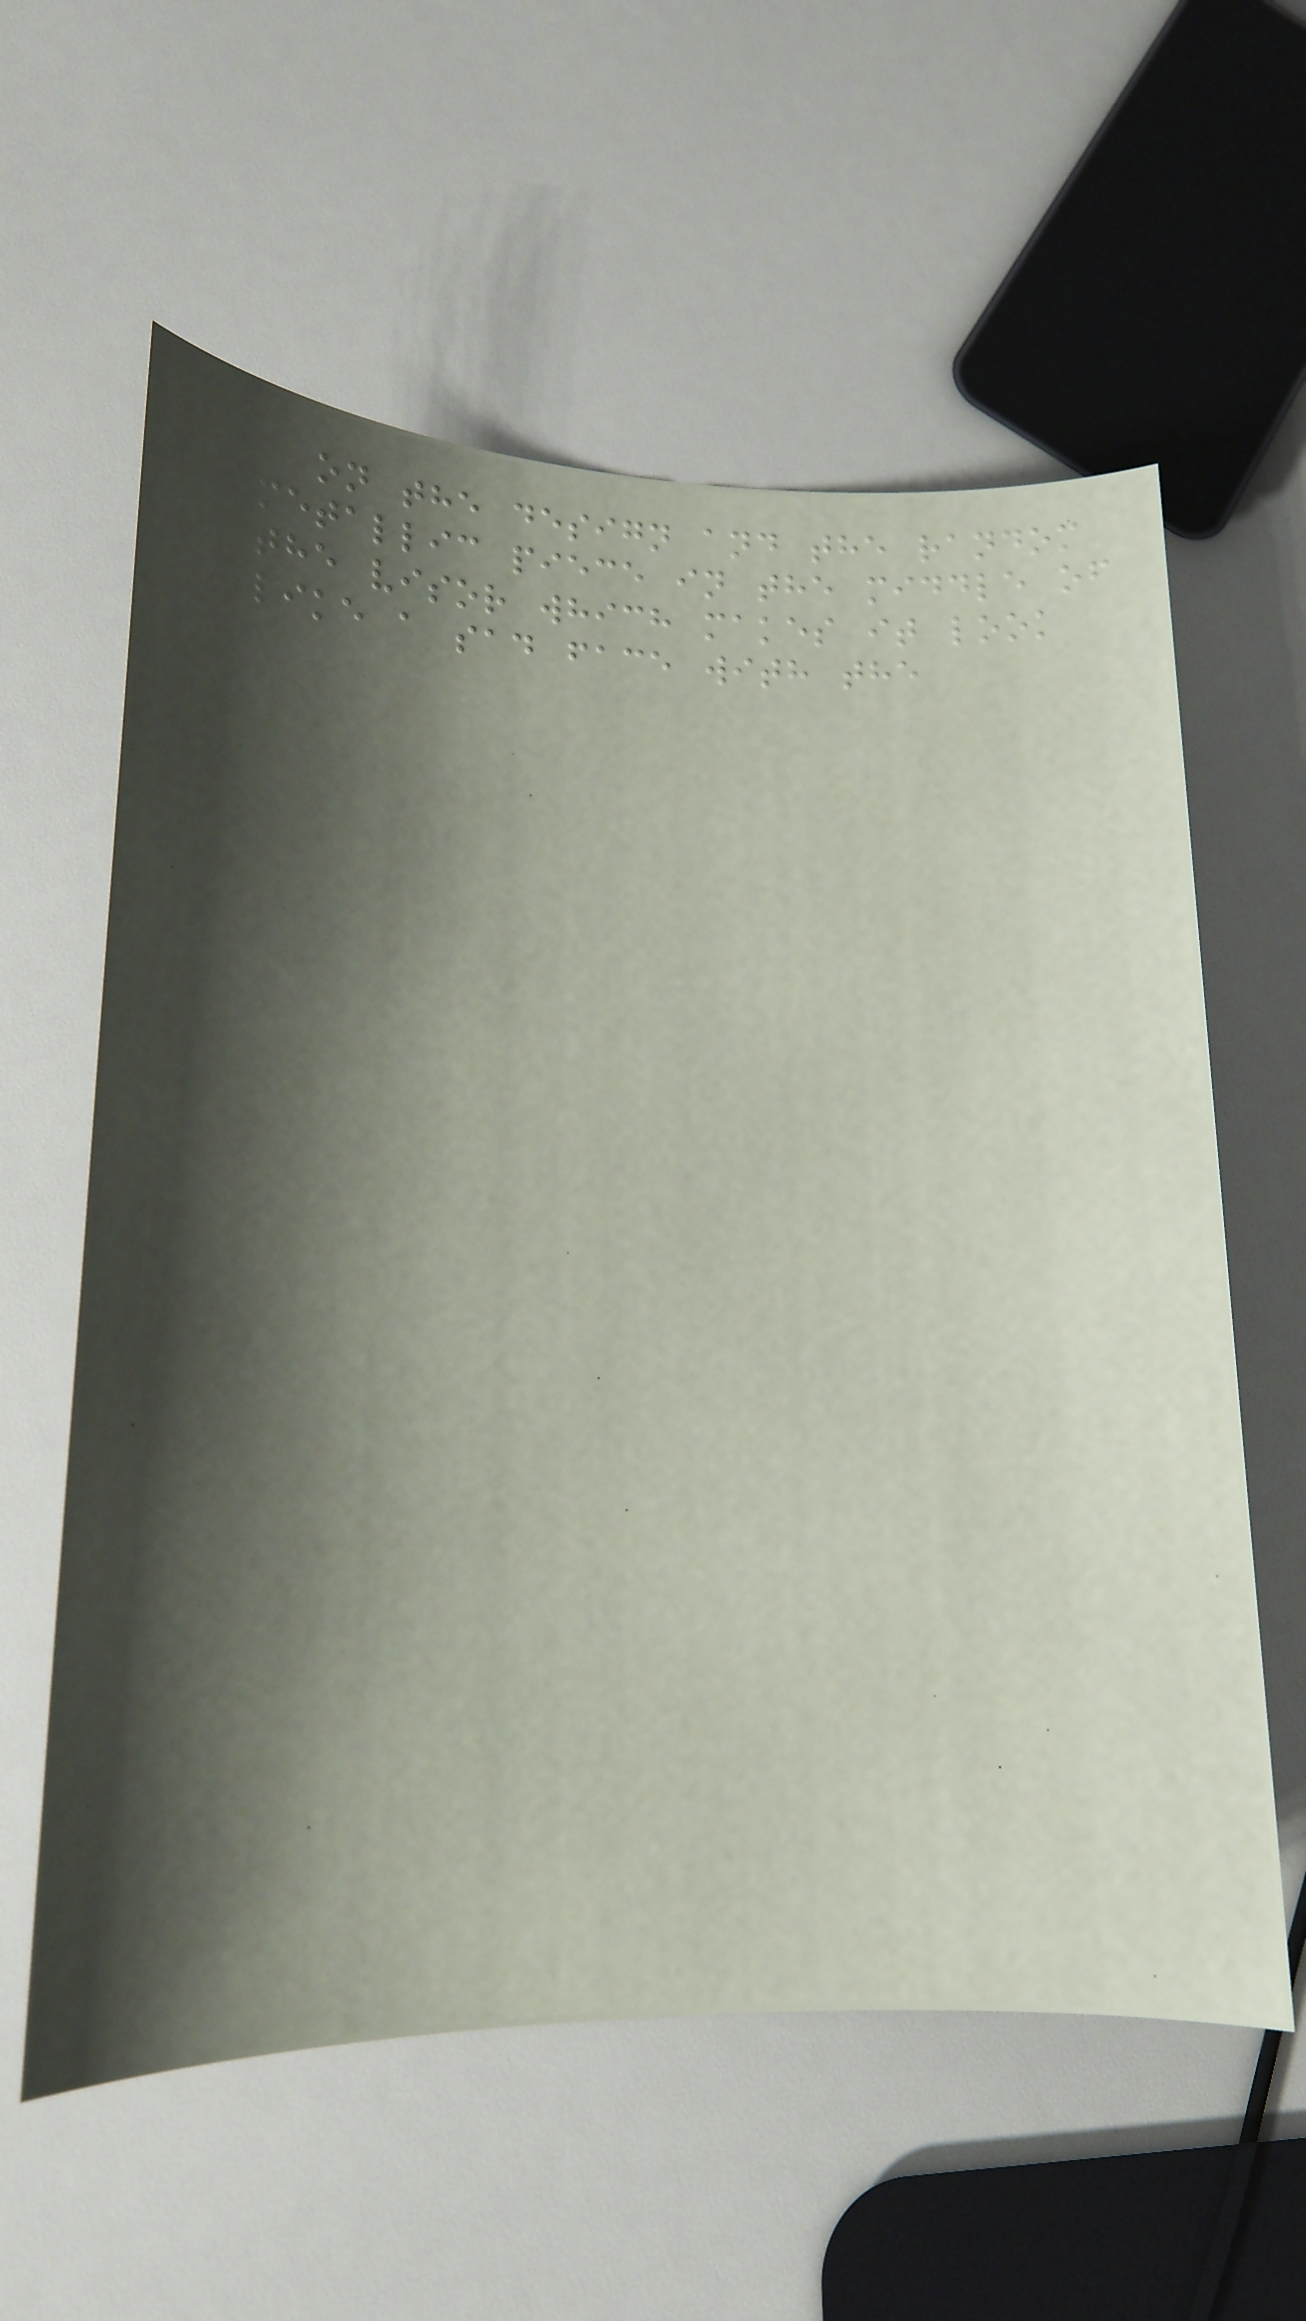on the design and the random
metallic piece in the middle of
the visor which makes it look
like a sad face with the
